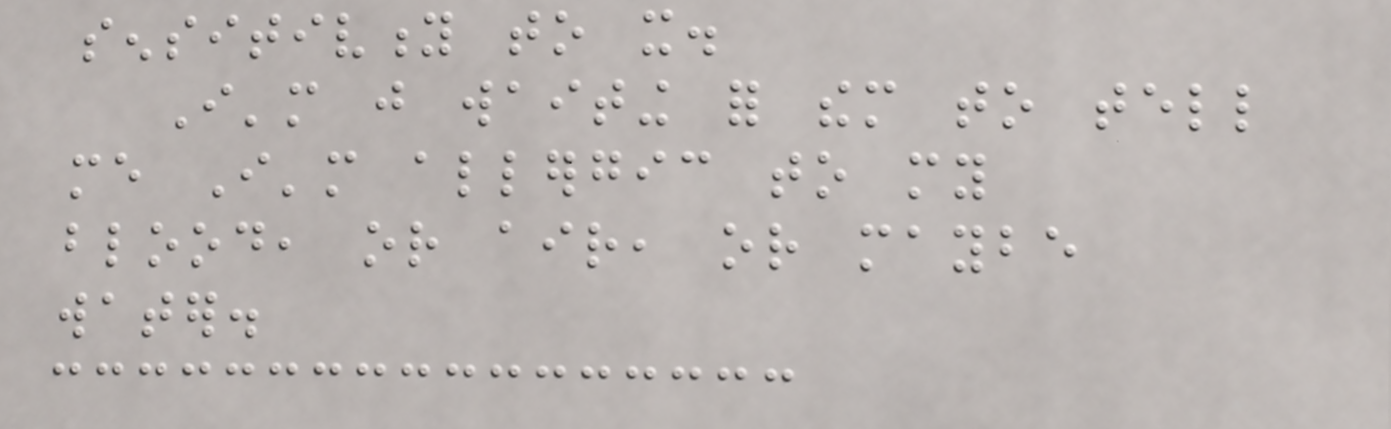sensitivity to it.
I'm just waiting for them to tell
me I'm allergic to my
blood, or air, or maybe
water.
